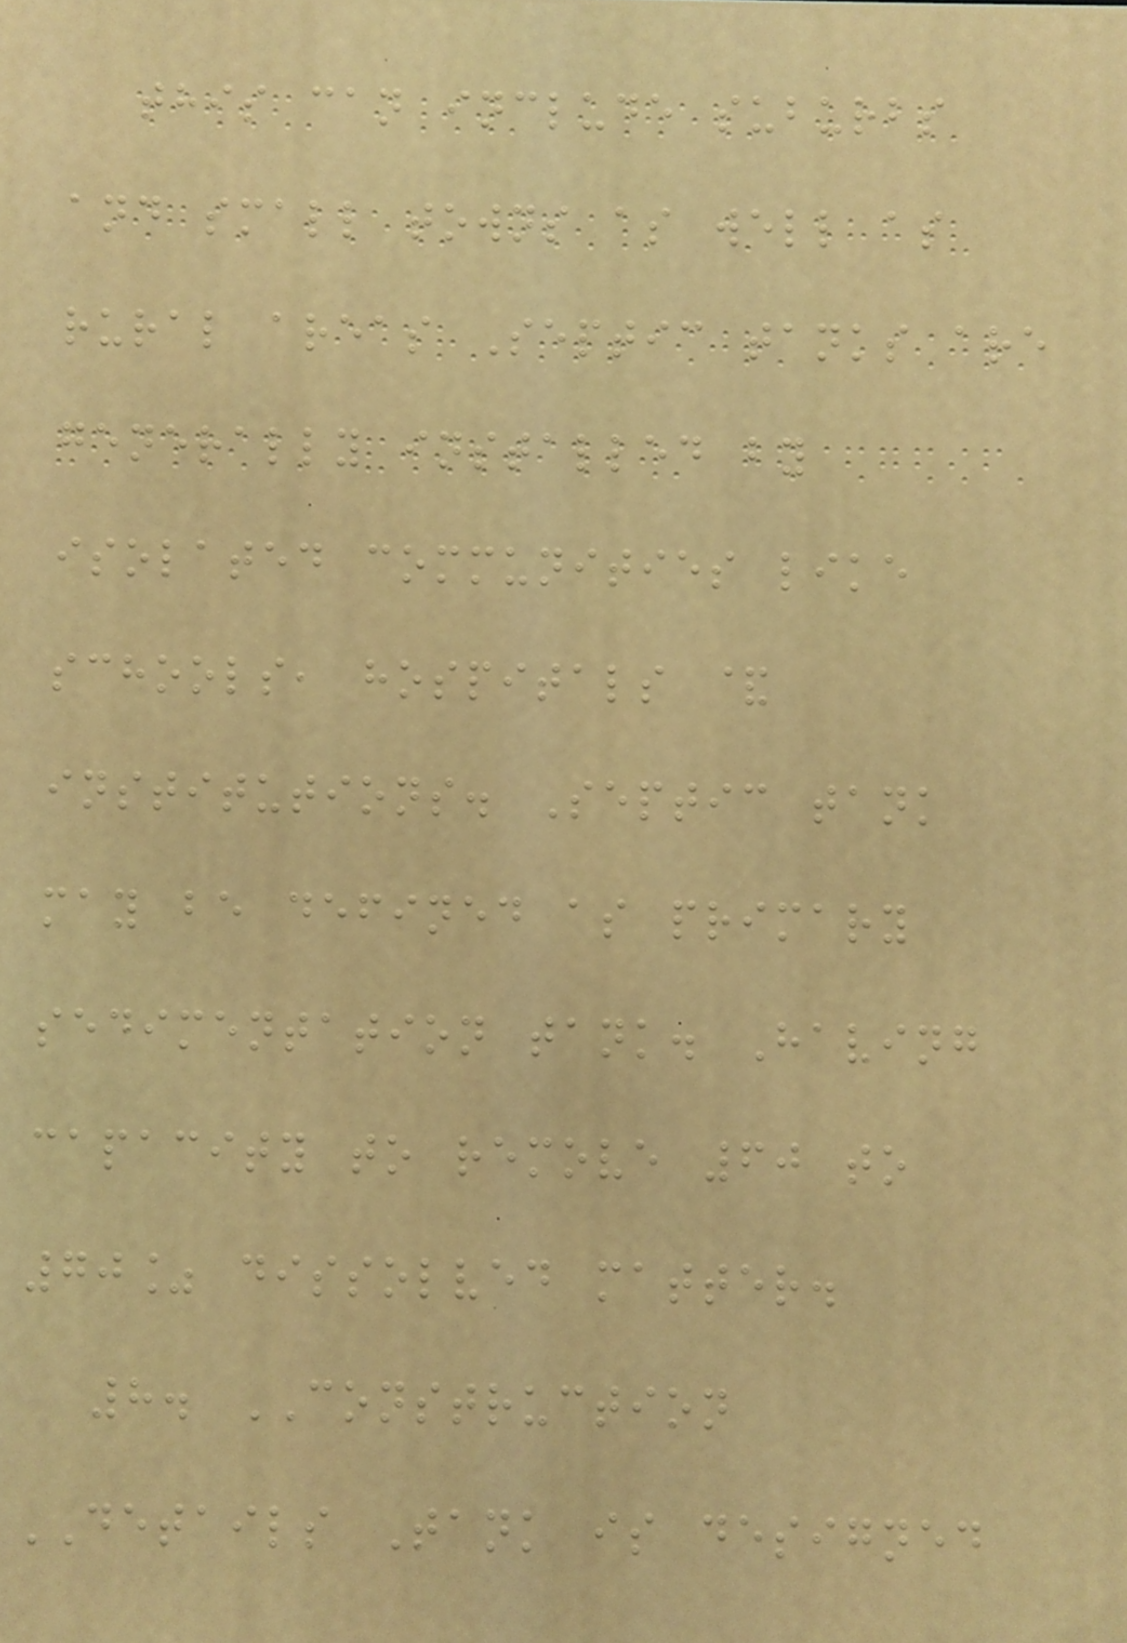this can include suburbs
and small towns as well as
rural areas Septic tanks are
generally installed by
isolated communities like
schools, hospitals &
institutions. Septic tank
may be defined as primary
sedimentation tank. Having
capacity to remove 60 to
70% dissolved matter.
8. CONSTRUCTION
DETAILS Tank is designed
